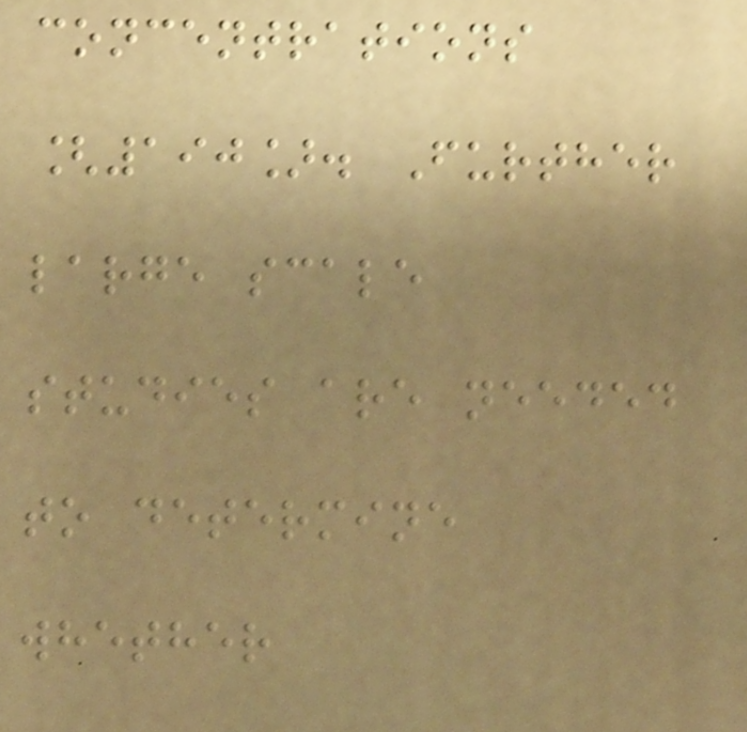concentrations
[190]. Further
large scale
studies are needed
to determine
whether
